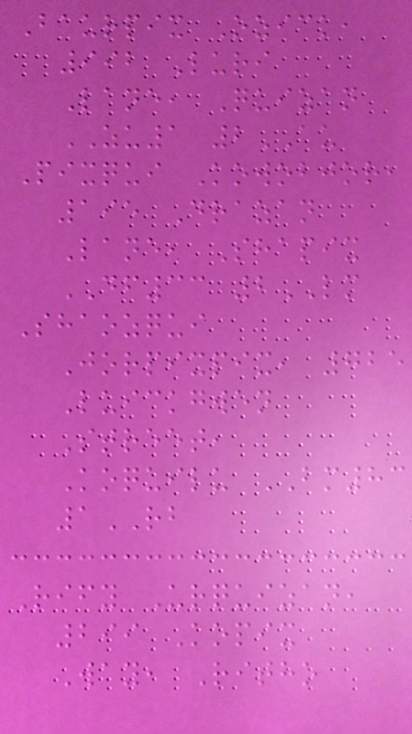Baurpix Ozick,
992 Luri
Lane, Quizan
ZU1 2AU
Pixqui Kowobjor,
195 Drazan
Lane, Shapix
DF33 2LM
Shaozqui
Jorpixpix, 725
Luickgwen
Street,
Koquilu BM83
1RB
Rify Urquizan,
299 Kopix
Way, Ritho
